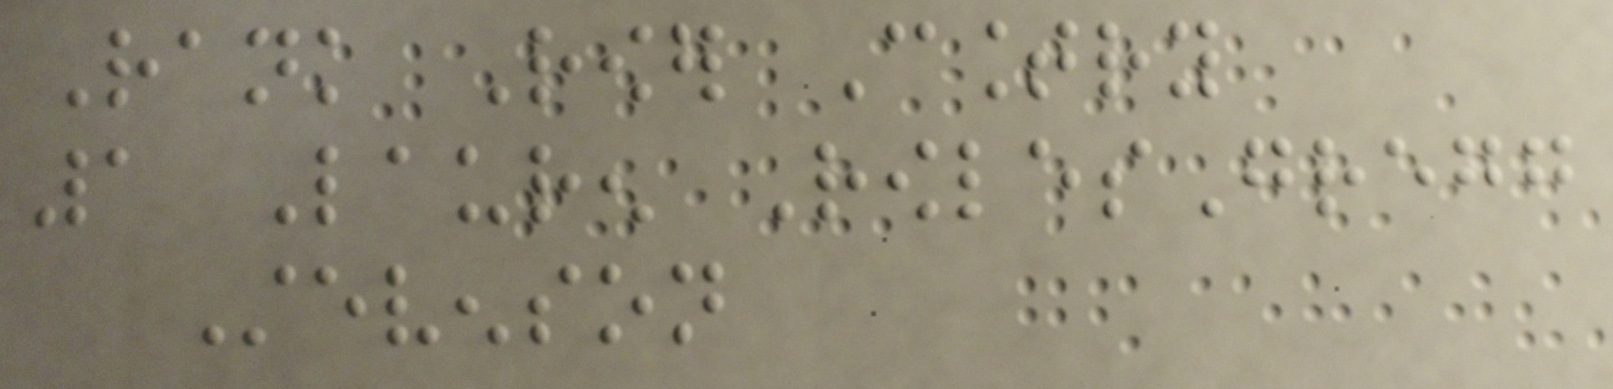Rank Rower Country
1 Lauren RowlesGregg
Stevenson
